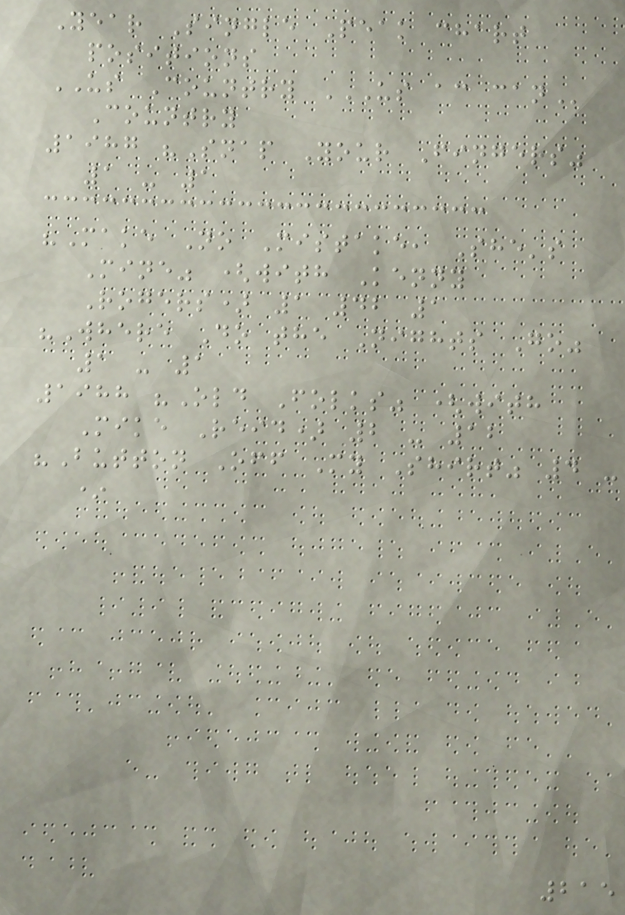Year Single Peak chart
positions
US Country US AC CAN
Country
1987 "Snap Your Fingers"
1 - 1
"Make No Mistake, She's
Mine" (with Kenny
Rogers) 1 42 1
"Where Do the Nights Go"
1 - 1
1988 "Old Folks" (with
Mike Reid) 2 - 12
"Button Off My Shirt" 4 -
*
215
